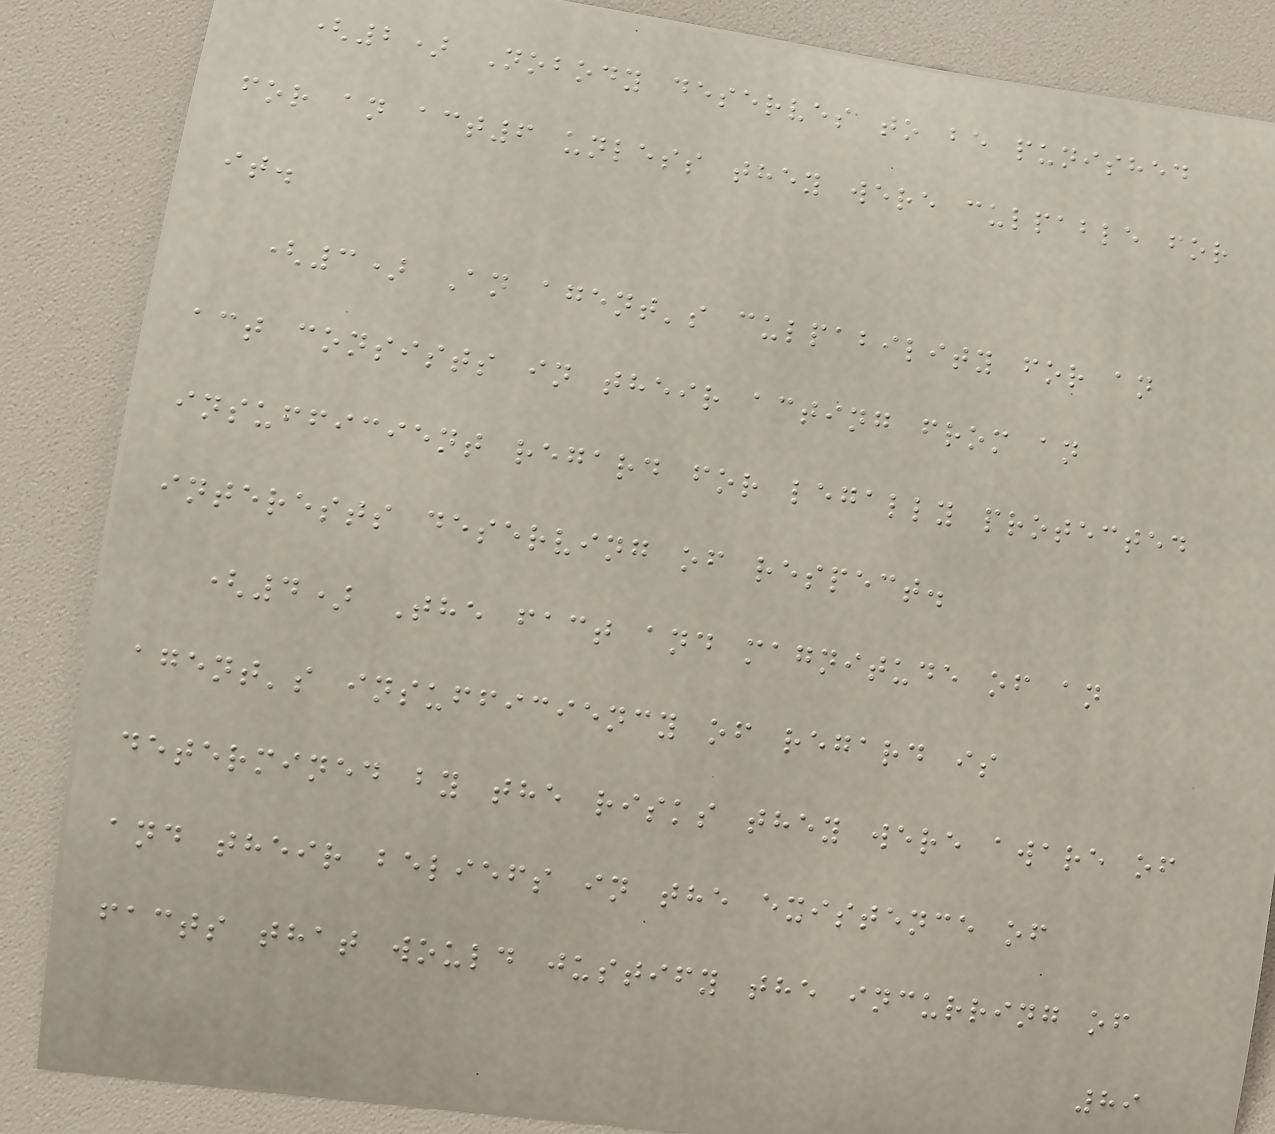(2) Nobody deserves to be punished
for an act6 unless they were culpable for
it.
(3) An agent's culpability for an
act consists in their acting from an
insufficient regard for legally protected
interests deserving of respect.
(4) The fact and magnitude of an
agent's insufficiency of regard is
determined by the risks they were aware of
and their beliefs in the existence of
facts that would justify the incurring of
89
